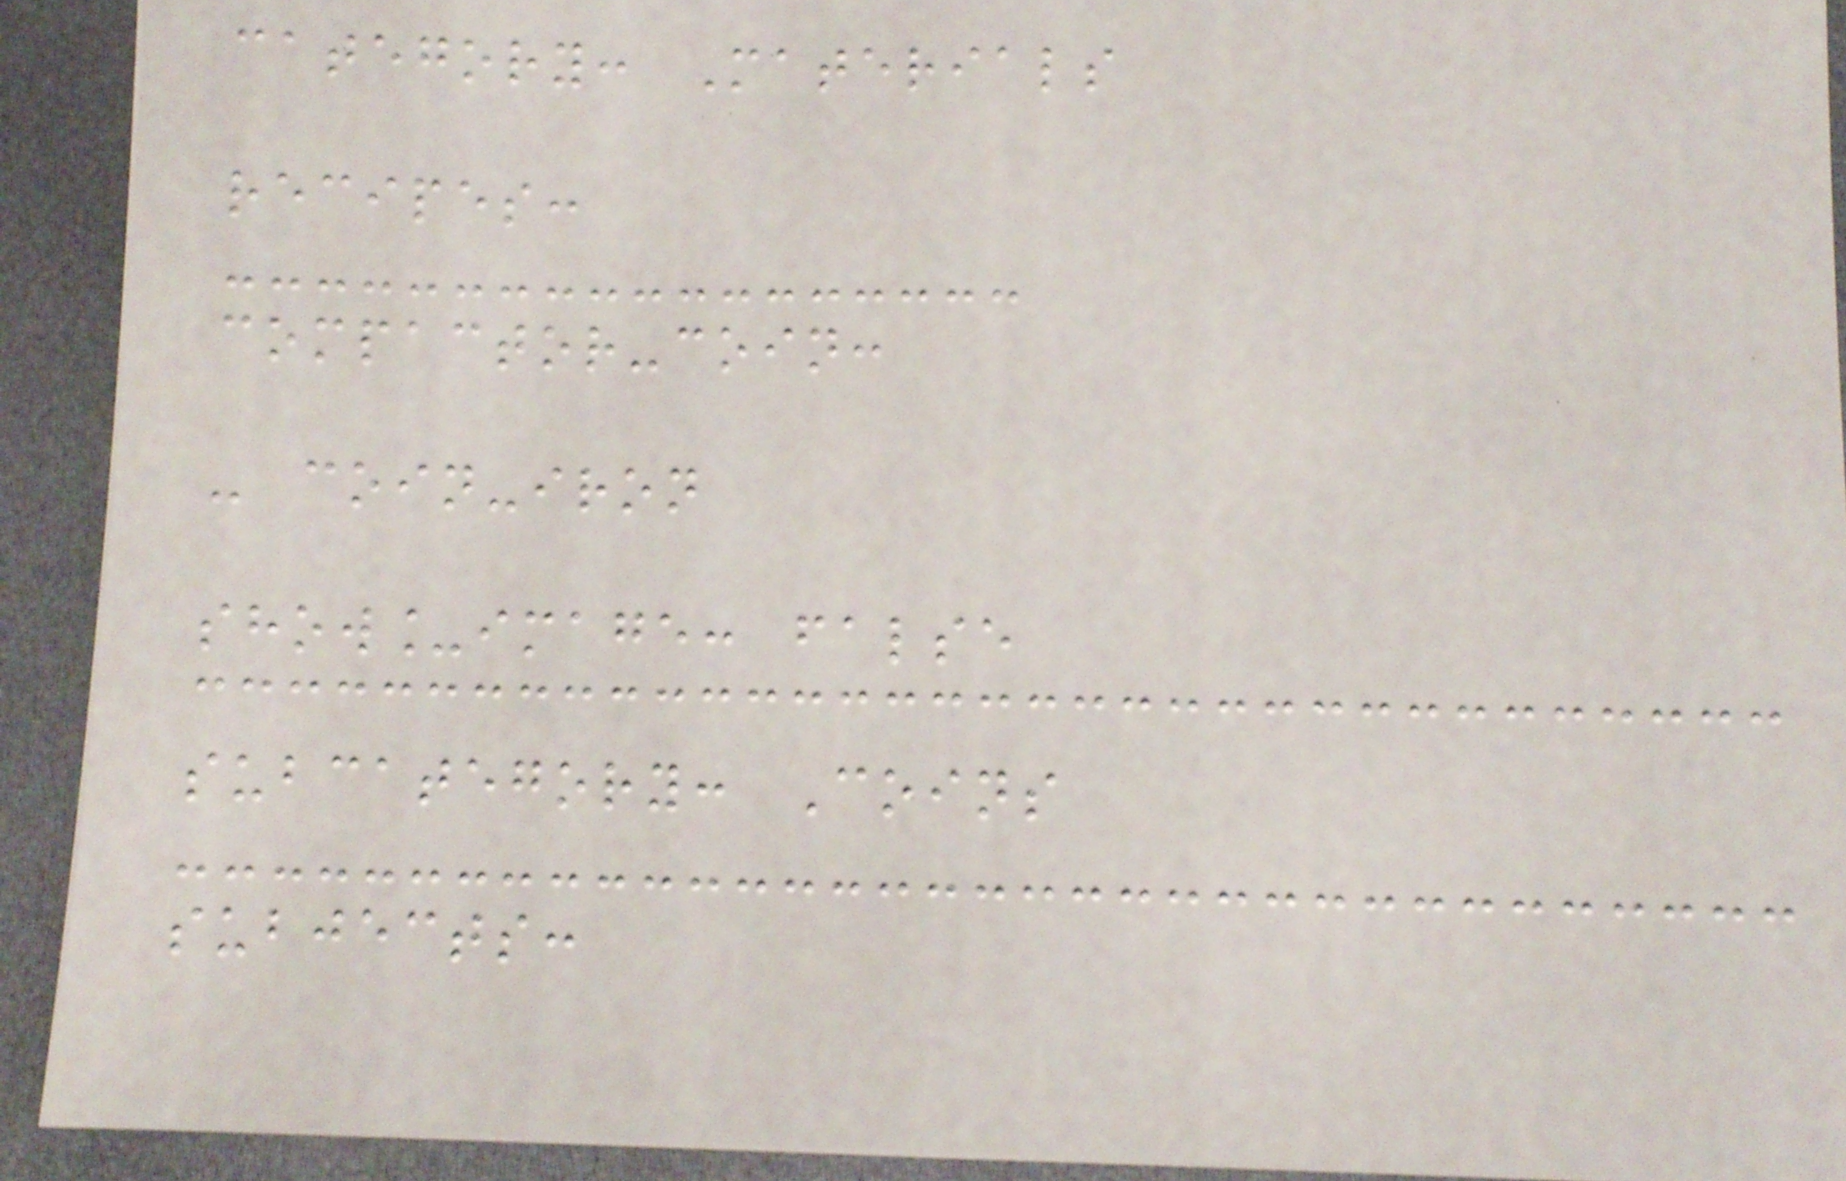category: Materials
recipes:
compactor-coin:
- coin-iron
show_image: false
subcategory: Coins
subjects:
